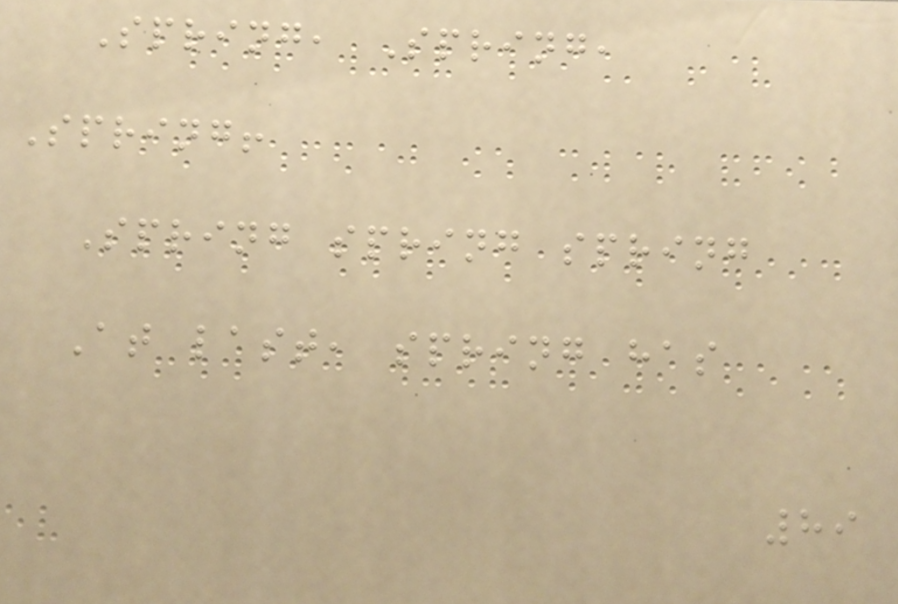Spring, Spring,
Spring!
Spring spring spring
At last, spring has
89
